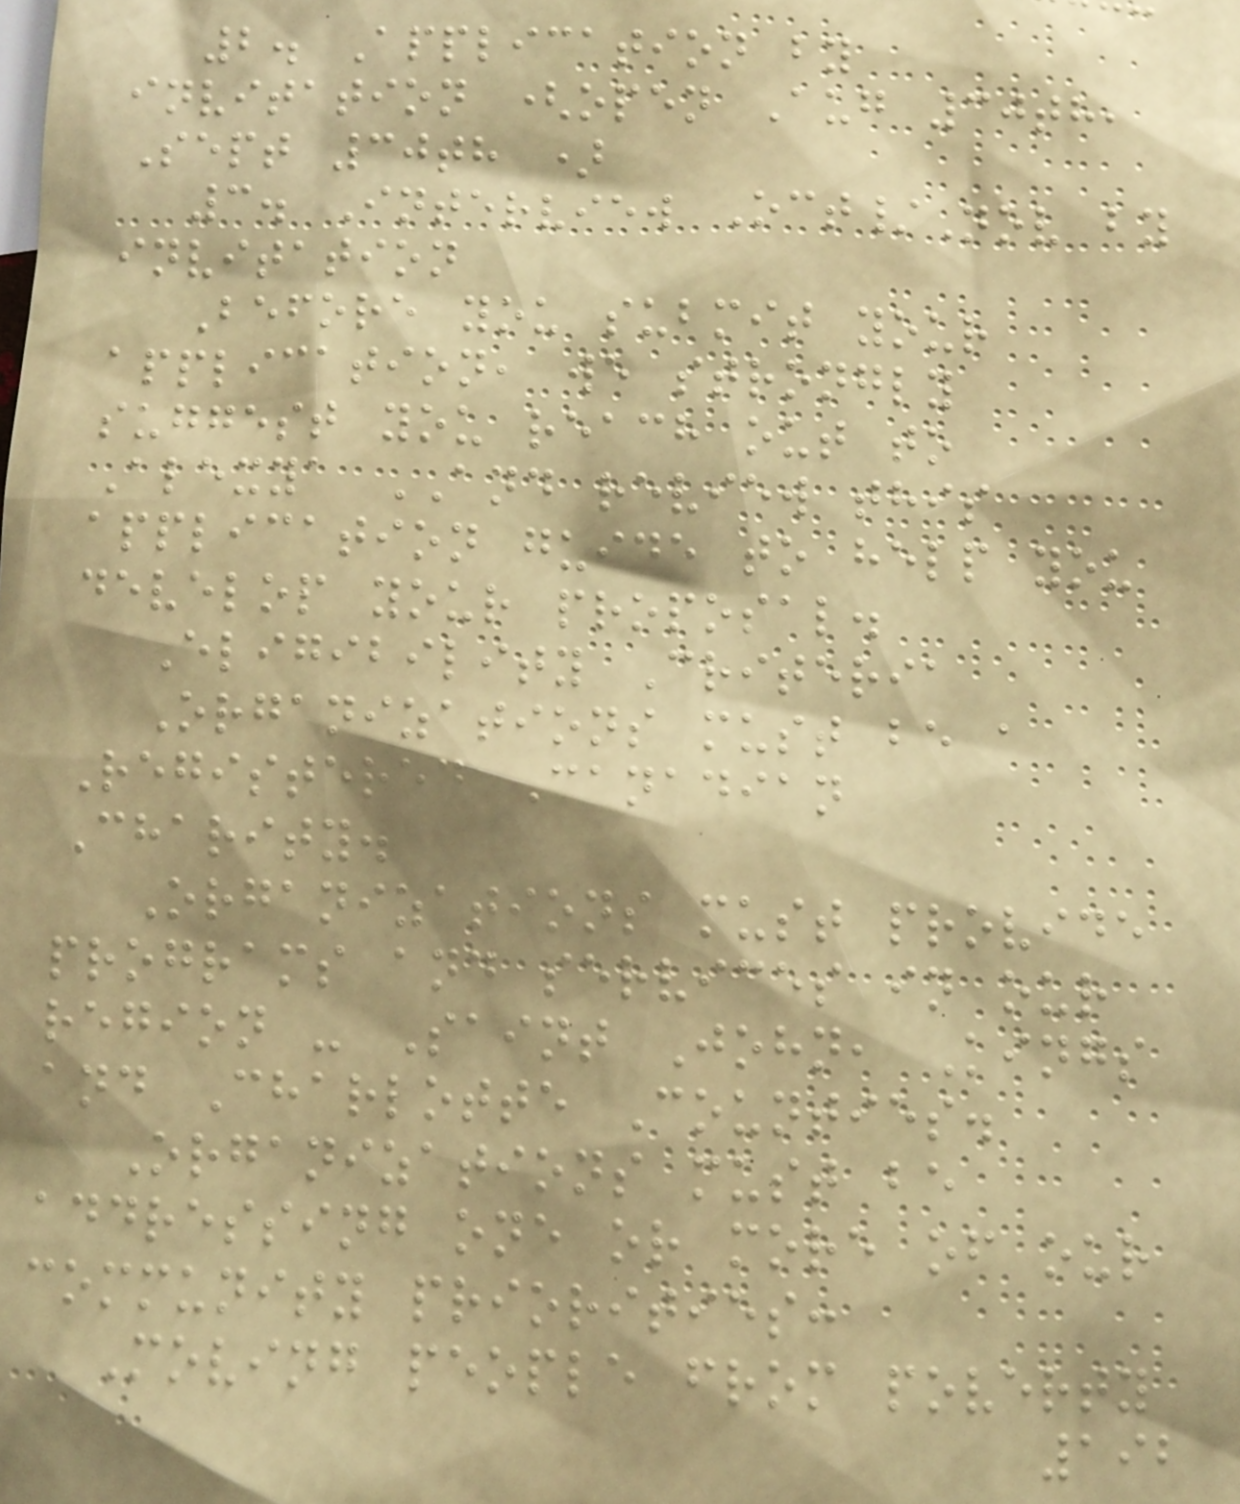2. Application by
invitation (open Aug 30th,
Sept 30th )
3. Interview Oct/Nov by
invitation
Before you submit your
application, we strongly
suggest you reach out to
Alexya AND review this
application guide to help you
develop your proposal.
Eligibility Criteria
Organizations must be a
Registered Canadian
Charity.
Organizations must provide
programs and services in our
region - Saint John, Kings
and Charlotte Counties.
Organizations must be
addressing one or more of our
community priorities:
Moving people from poverty
192
